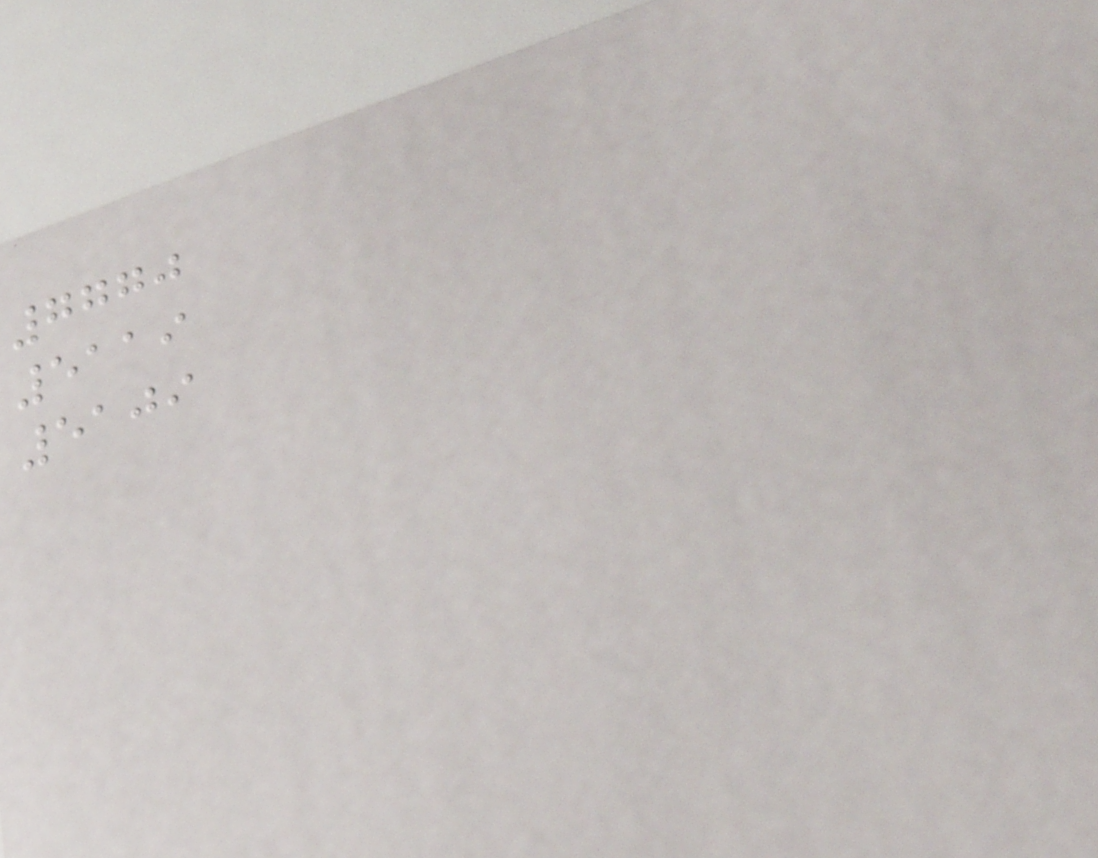7770
5119
5109
